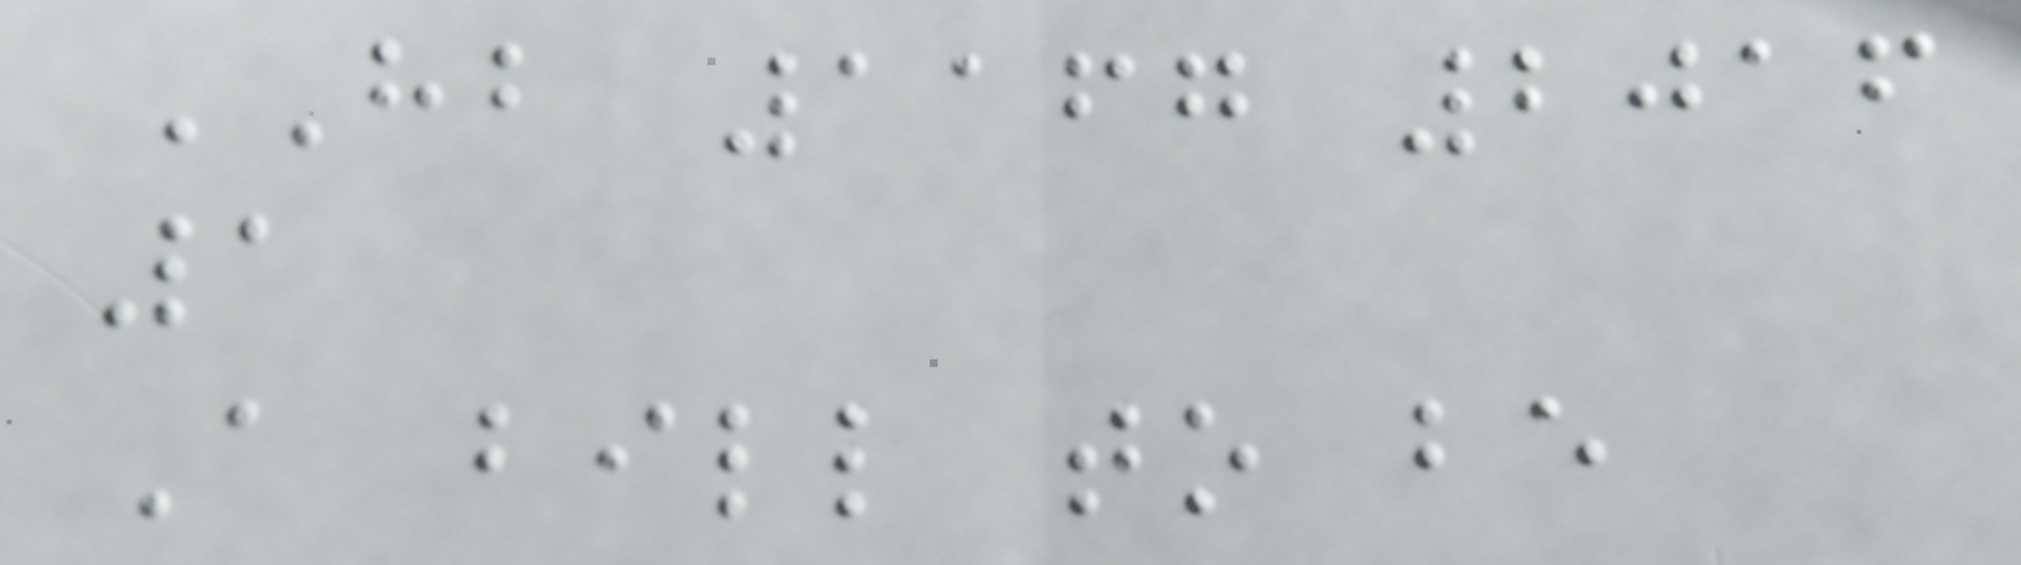HB 1167 2016
1
A bill to be
